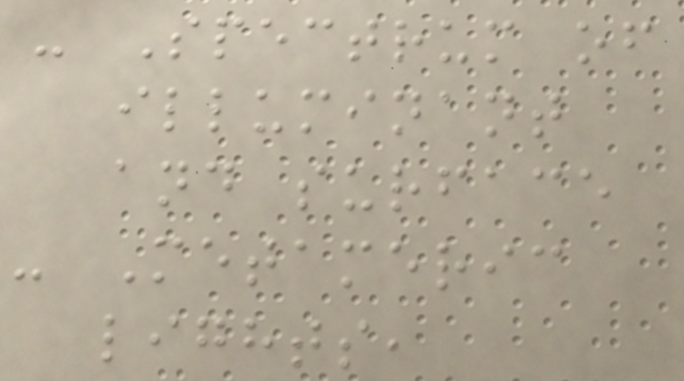- Spectrum of
illuminant
and surface
- Metameric
lights,
